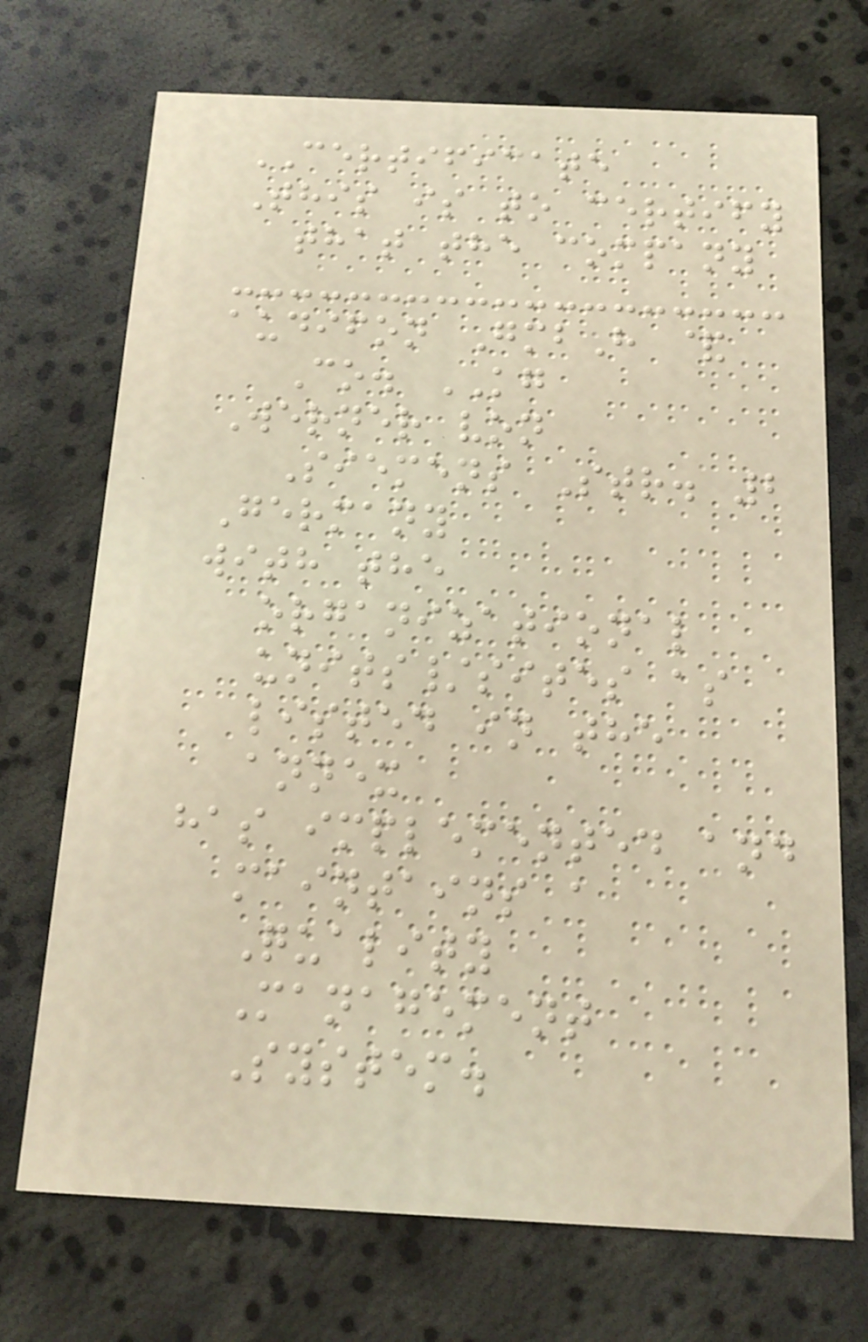CERTIFICATE
This is to certify
that the company
audifon GmbH &
Co. KG
Werner von
Siemens Str. 2
Germany
with the
organizational
units/sites as
listed in the
annex
has implemented and
maintains a
Quality
Management
System.
